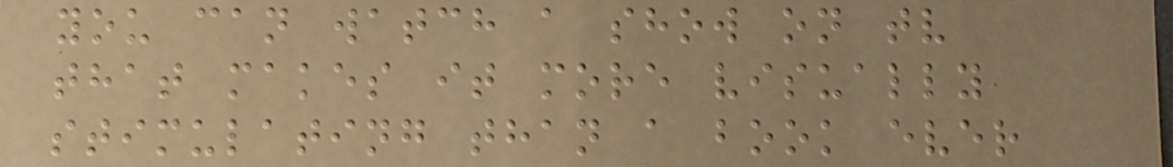you can watch a show on tv
that makes it more visually
stimulating than a book ever
